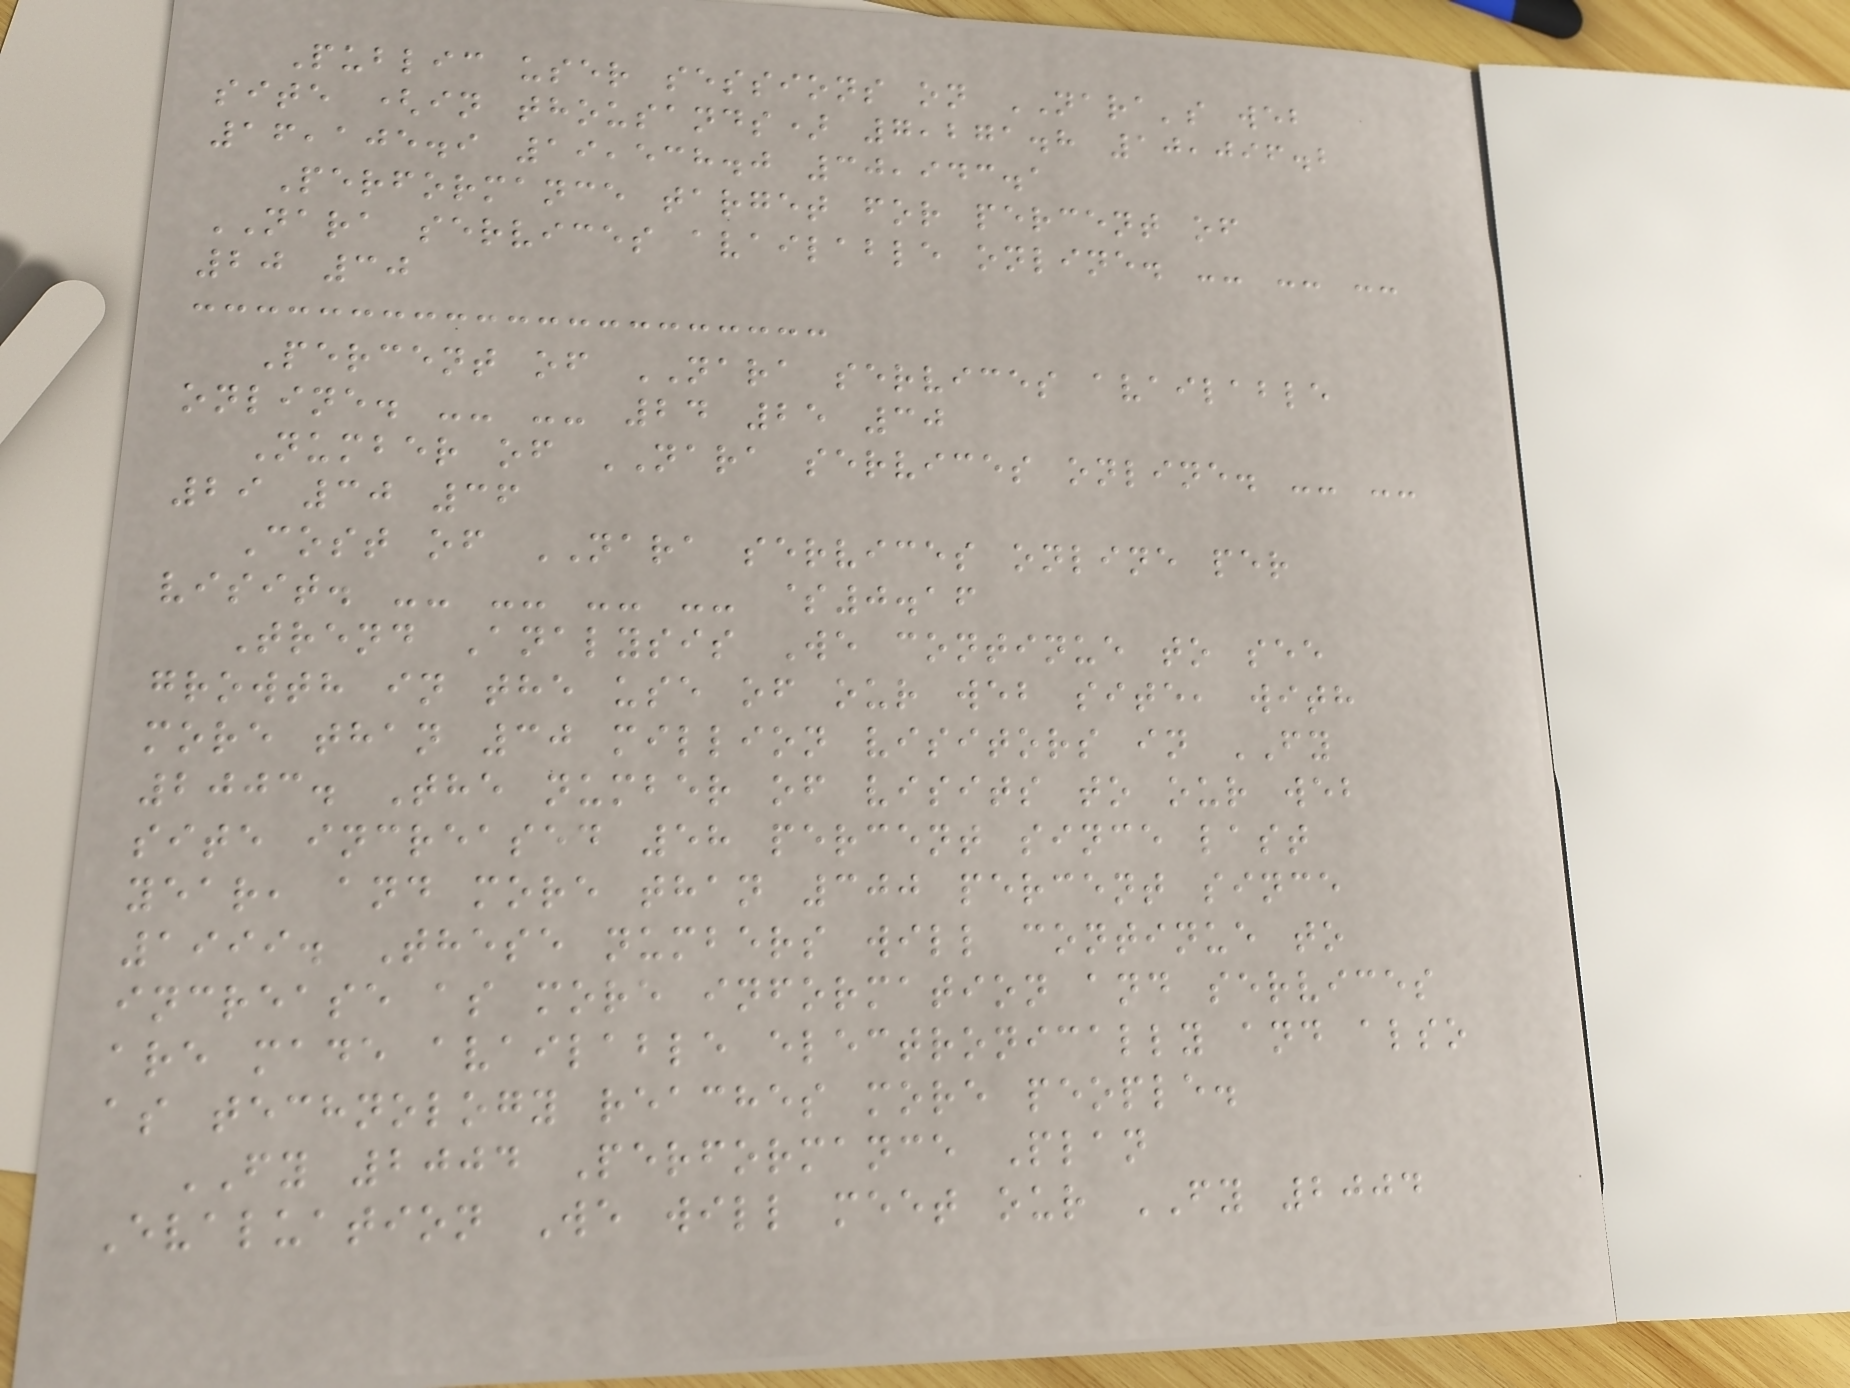Public user sessions on NARA's web
site (in thousands) 7,271.8 10,096.2
16,105.9 19,538.0 30,943.1
Performance target for percent of
NARA services available online. -- -- --
20 30
Percent of NARA services available
online. -- -- 24 25 30
Number of NARA services online. -- --
29 30 36
Cost of NARA services online per
visit. -- -- -- -- $0.16
Trend Analysis We continue to see
growth in the use of our web site, with
more than 30 million visitors in FY
2003. The number of visits to our web
site increased 58 percent since last
year, and more than 300 percent since
1999. These numbers will continue to
increase as more information and services
are made available electronically and also
as technology reaches more people.
FY 2004 Performance Plan
Evaluation We will meet our FY 2004
